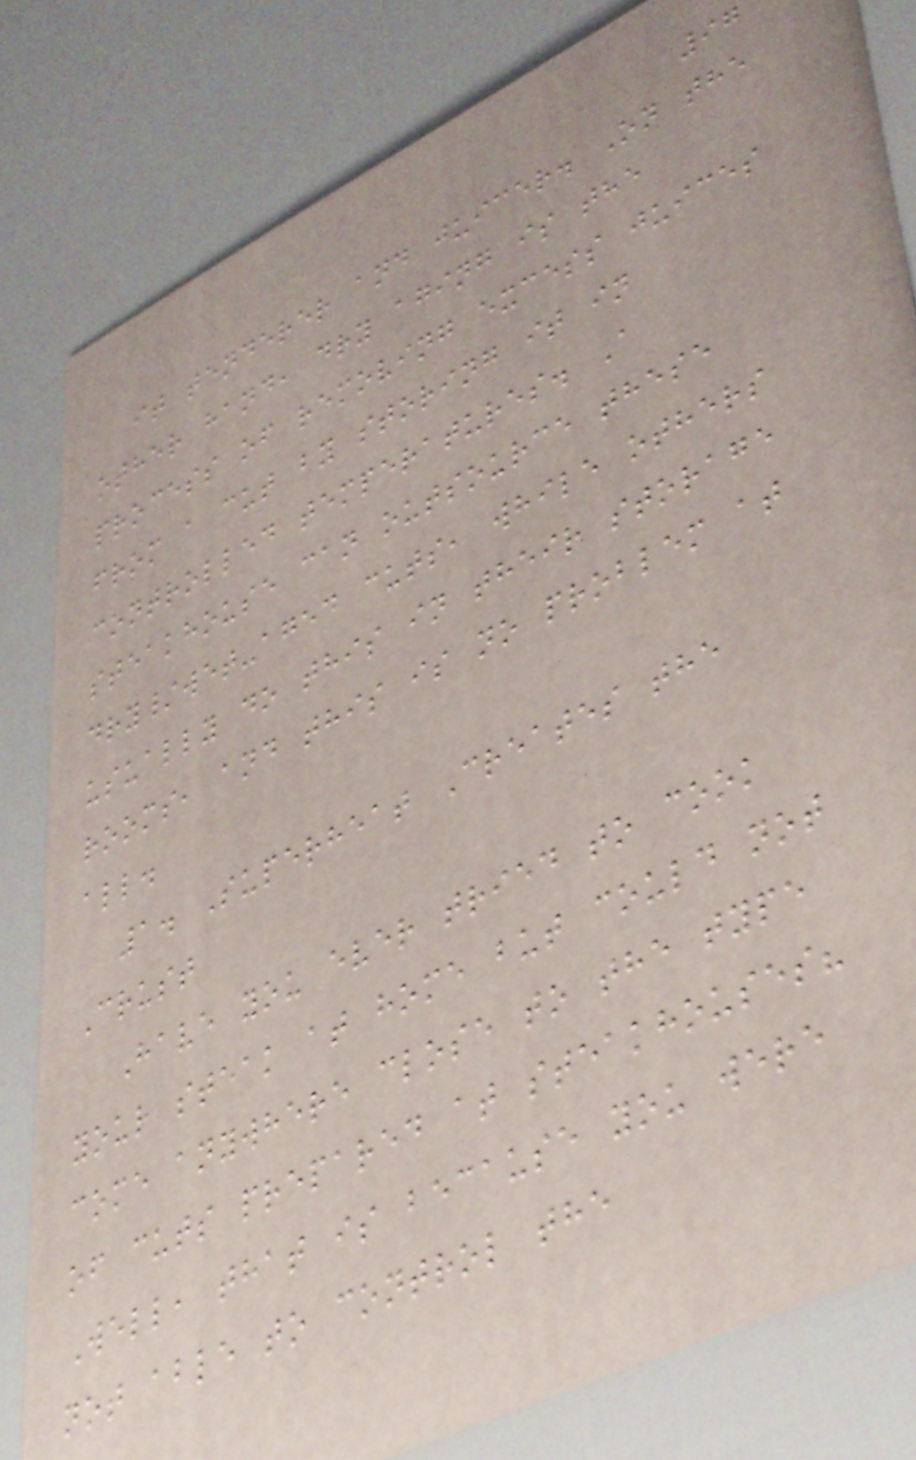97
it tenderer and juicer. On the
other hand, dry aging is the
process of removing excess juices
from a cut by storing it in
controlled temperatures. A
steakhouse can outsource these
dry/wet-aged cuts, while others
usually do this in their storage
rooms, and this is no problem at
all.
1. Superheat Creates the
Crust
Have you ever tried to cook
your steak at home but could not
come anywhere close to the type
of cuts prepared at steakhouses?
Well, that is because you were
not able to control the
